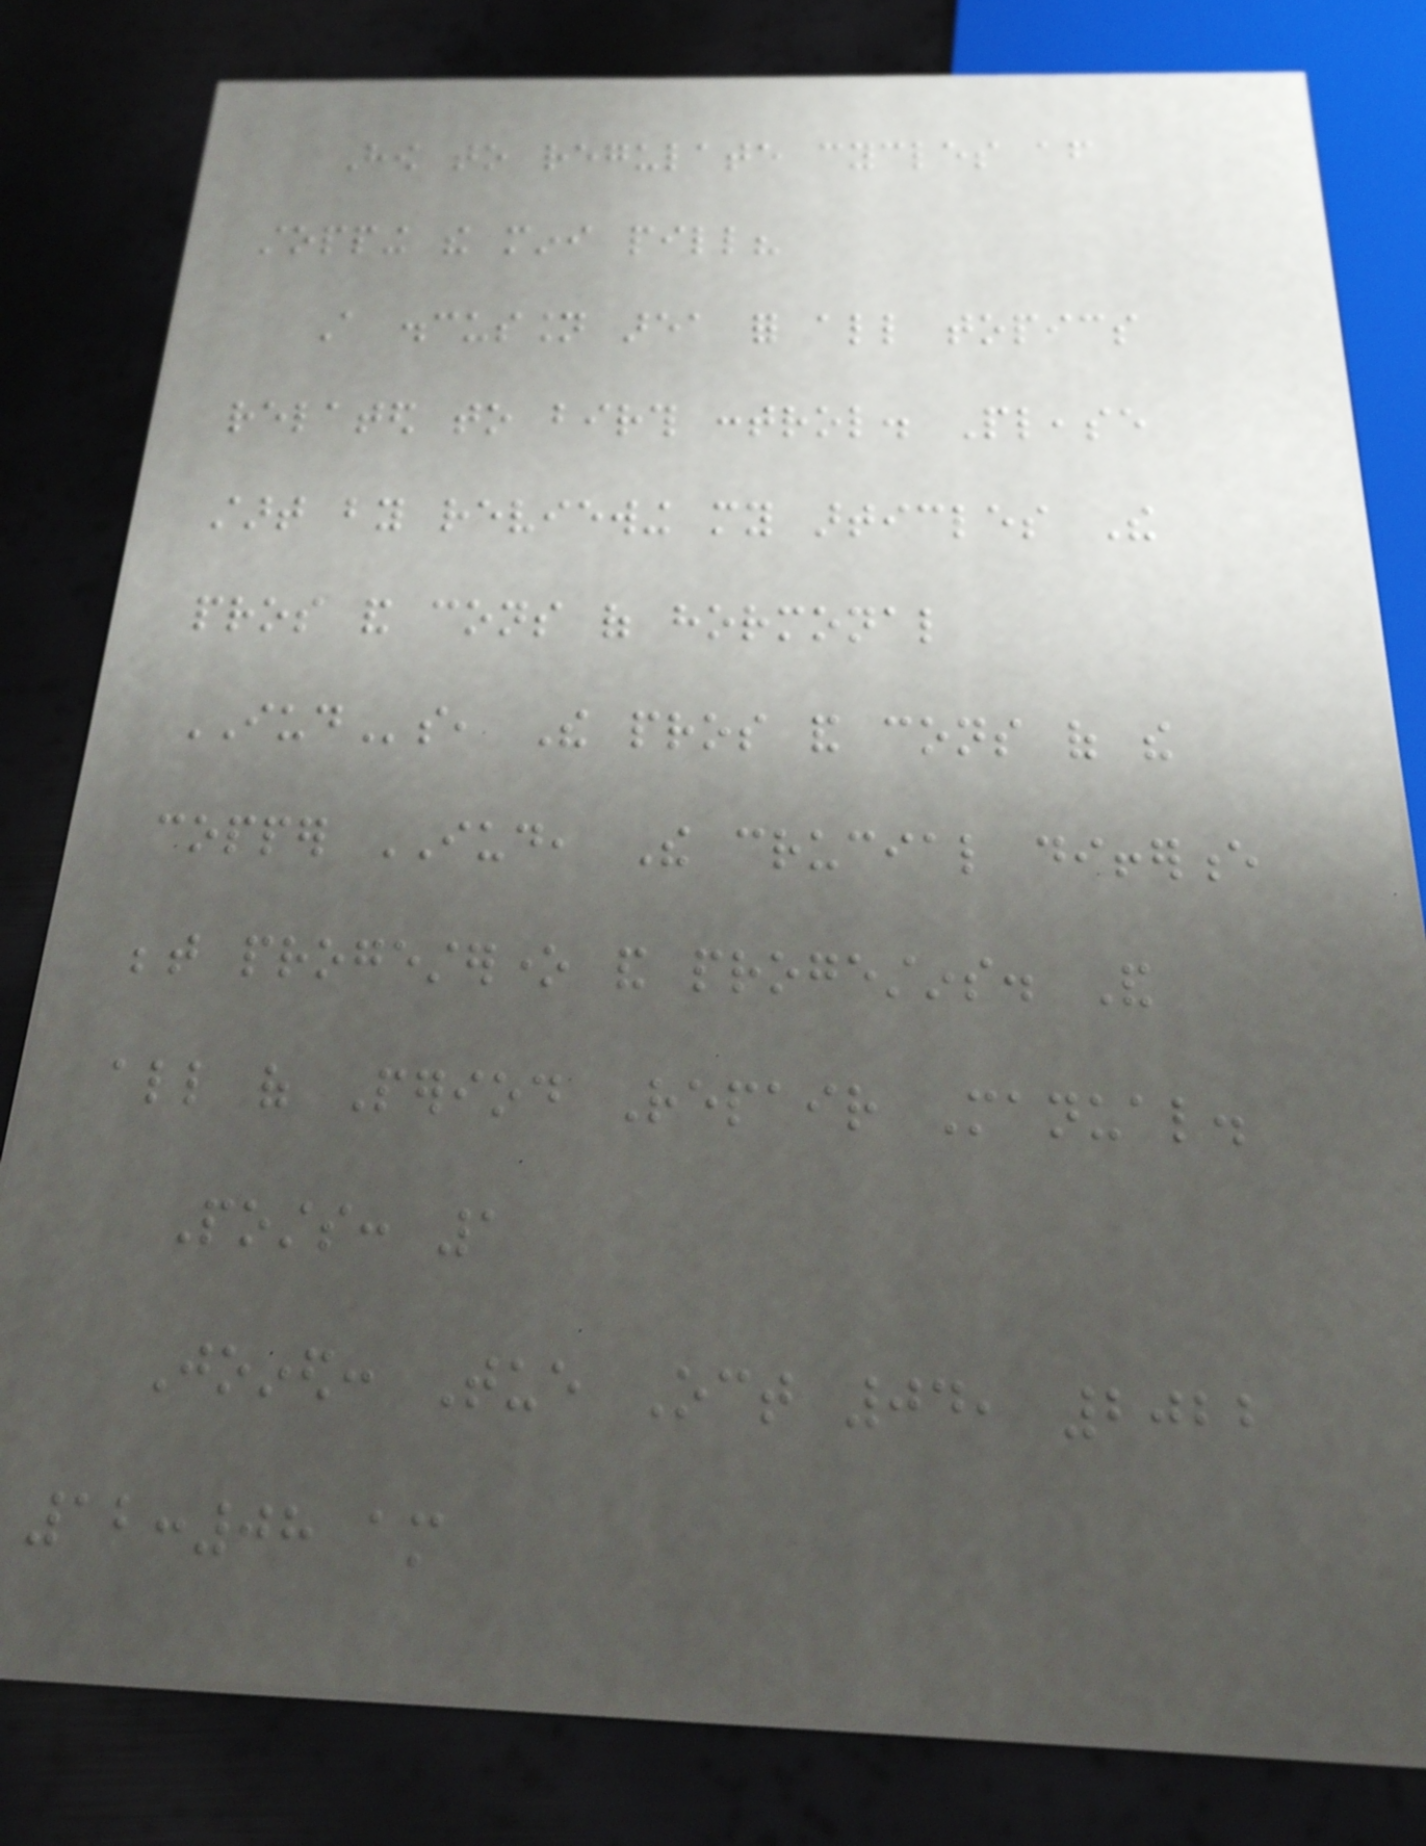How to regulate cycles after
stopping the mini pill?
A discussion area for all topics
related to birth control. Please
start by reviewing my articles The
pros and cons of hormonal
IUDs, The pros and cons of the
copper IUD, The crucial difference
between progesterone and progestins. And
all of Period Repair Manual.
Posts: 1
Joined: Tue Oct 04, 2022
12:08 am
